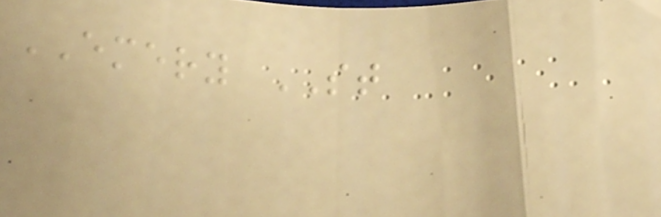EMERY ST
